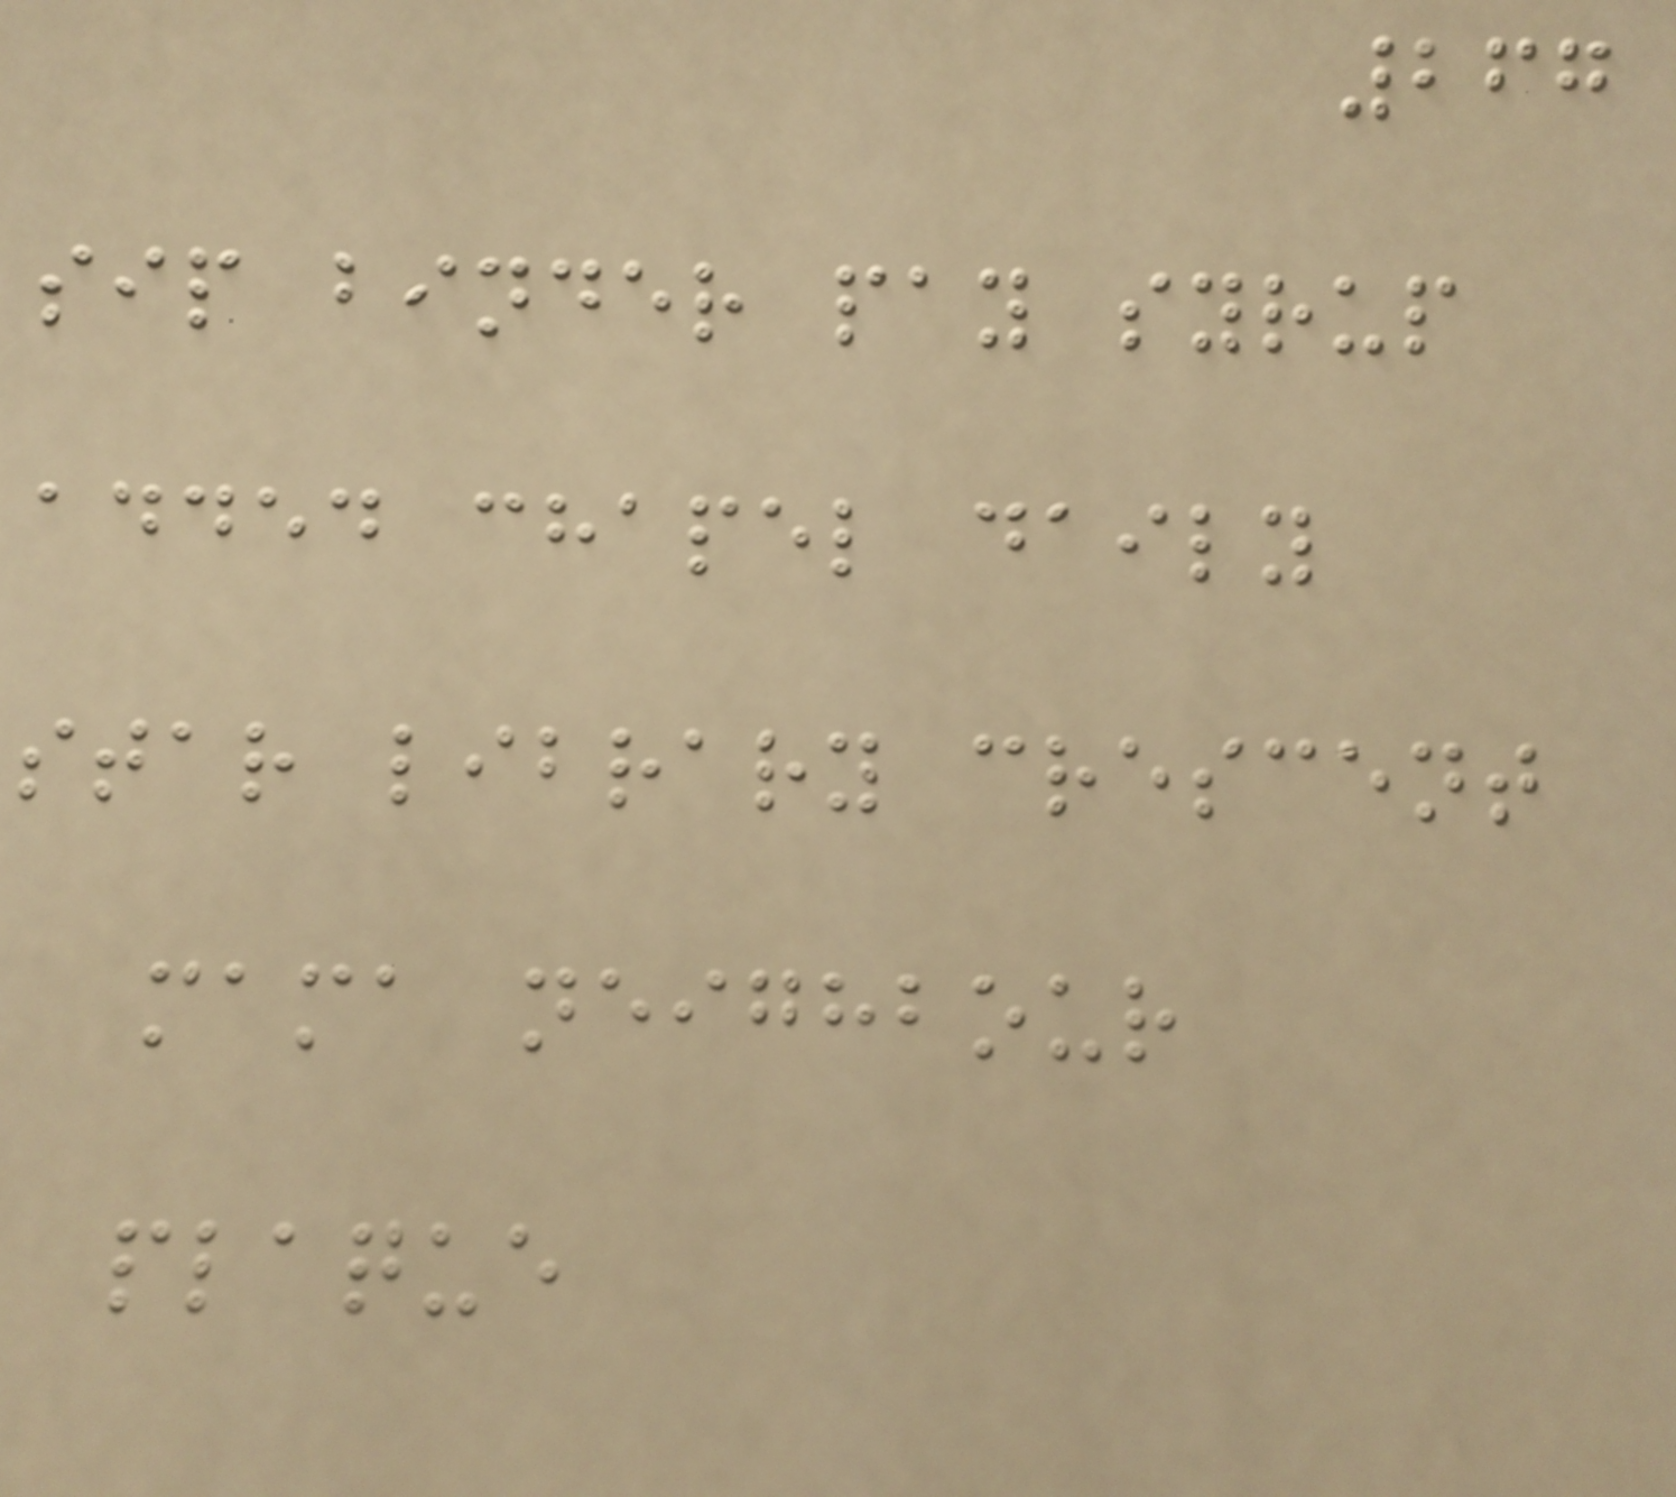267
sip binder pay syrup
added chapel daily
star library crescent
mama neighbour
plaque
